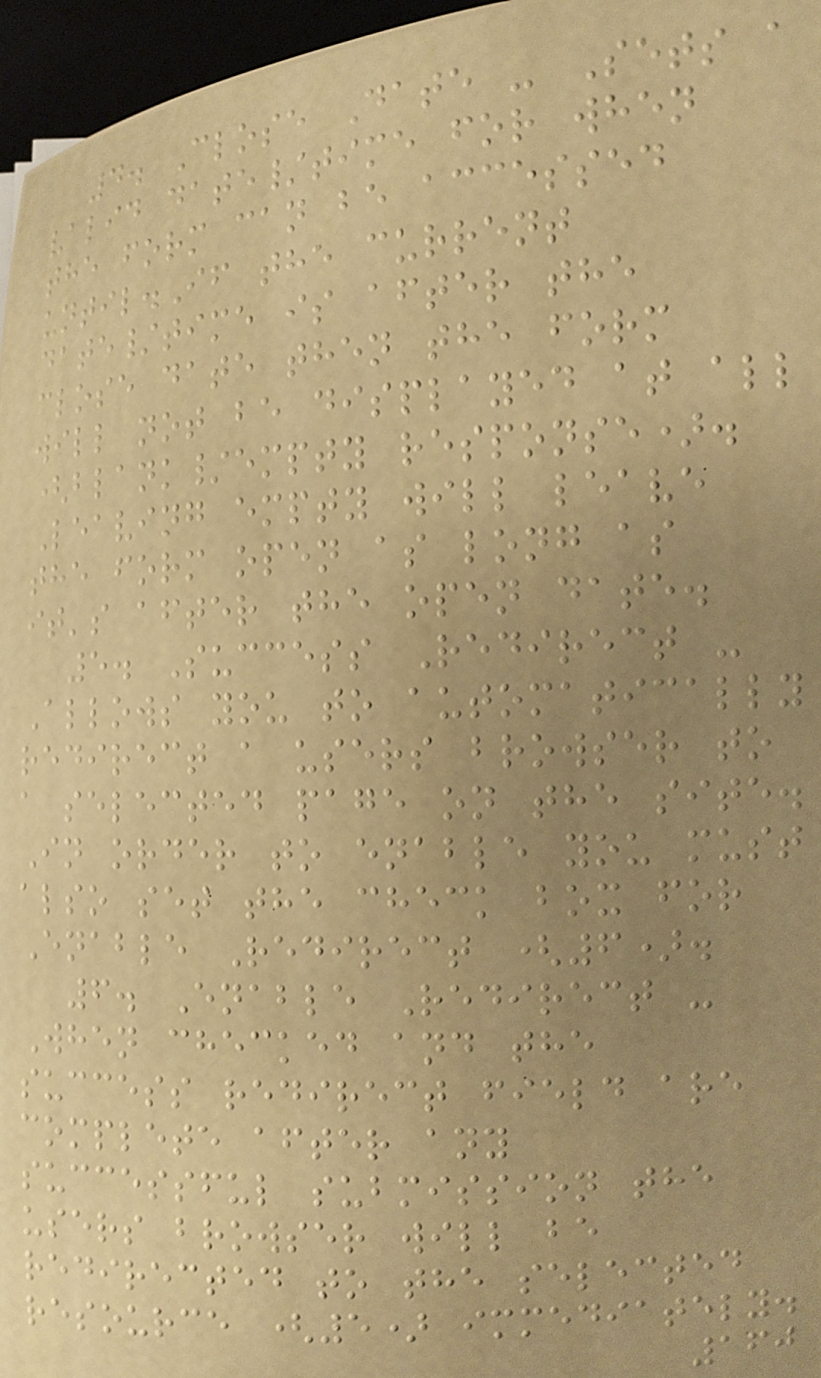4. Close Date - Sets a
valid date/time for when
the form can be accessed
until.If the current
date/time is after the
close date then the form
will not be displayed at all
(blank/empty response).
Leaving empty will leave
the form open as long as
it's after the open date.
5. Success Redirect -
Allows you to automatically
redirect a users browser to
a selected page on the site.
In order to enable you must
also set the check box for
Enable Redirect (6).
6. Enable Redirect -
When checked and the
success redirect field are
complete after any
successful submission the
users browser will be
redirected to the selected
resource (5) immediately.
160
